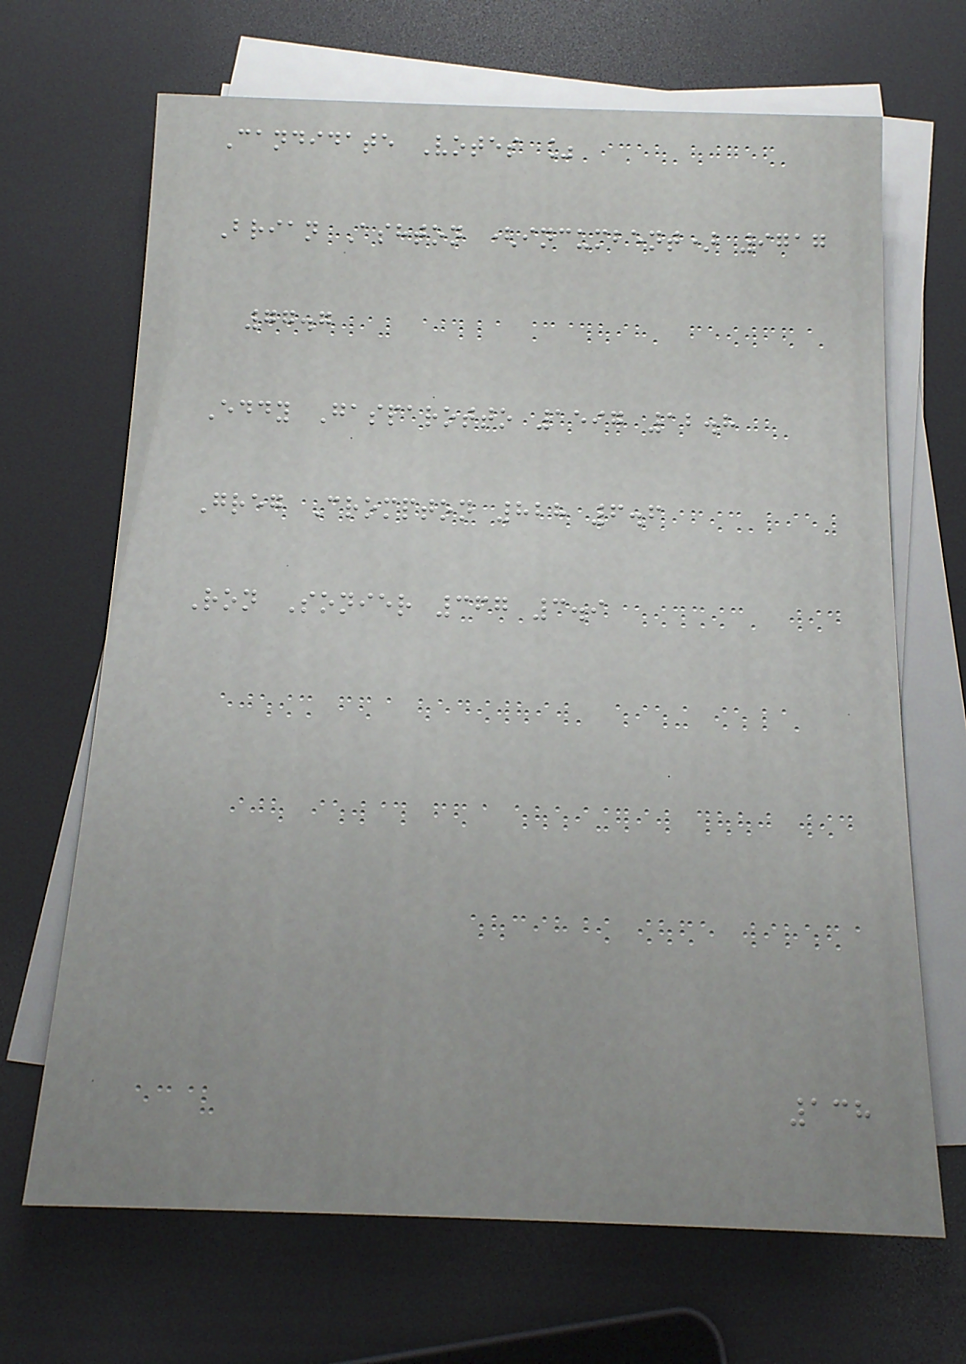Candidate Votes %
Brian Ashton (incumbent) 9717
77.7
Eddy Gasparotto 1597 12.8
Greg Crompton 828 6.6
Ron Sonier 367 3.9
138
